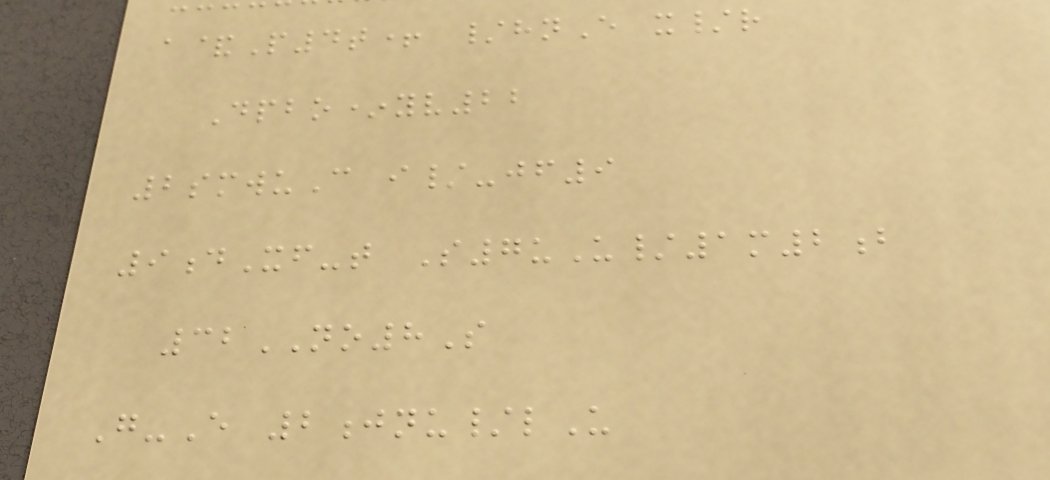a&P4t+ /hnE x/r
Dpbo*yv22
2smwuC i/-jf9
9dXf-t S7uU/1m2b
32NO8S
G-E 2jnu/lU
